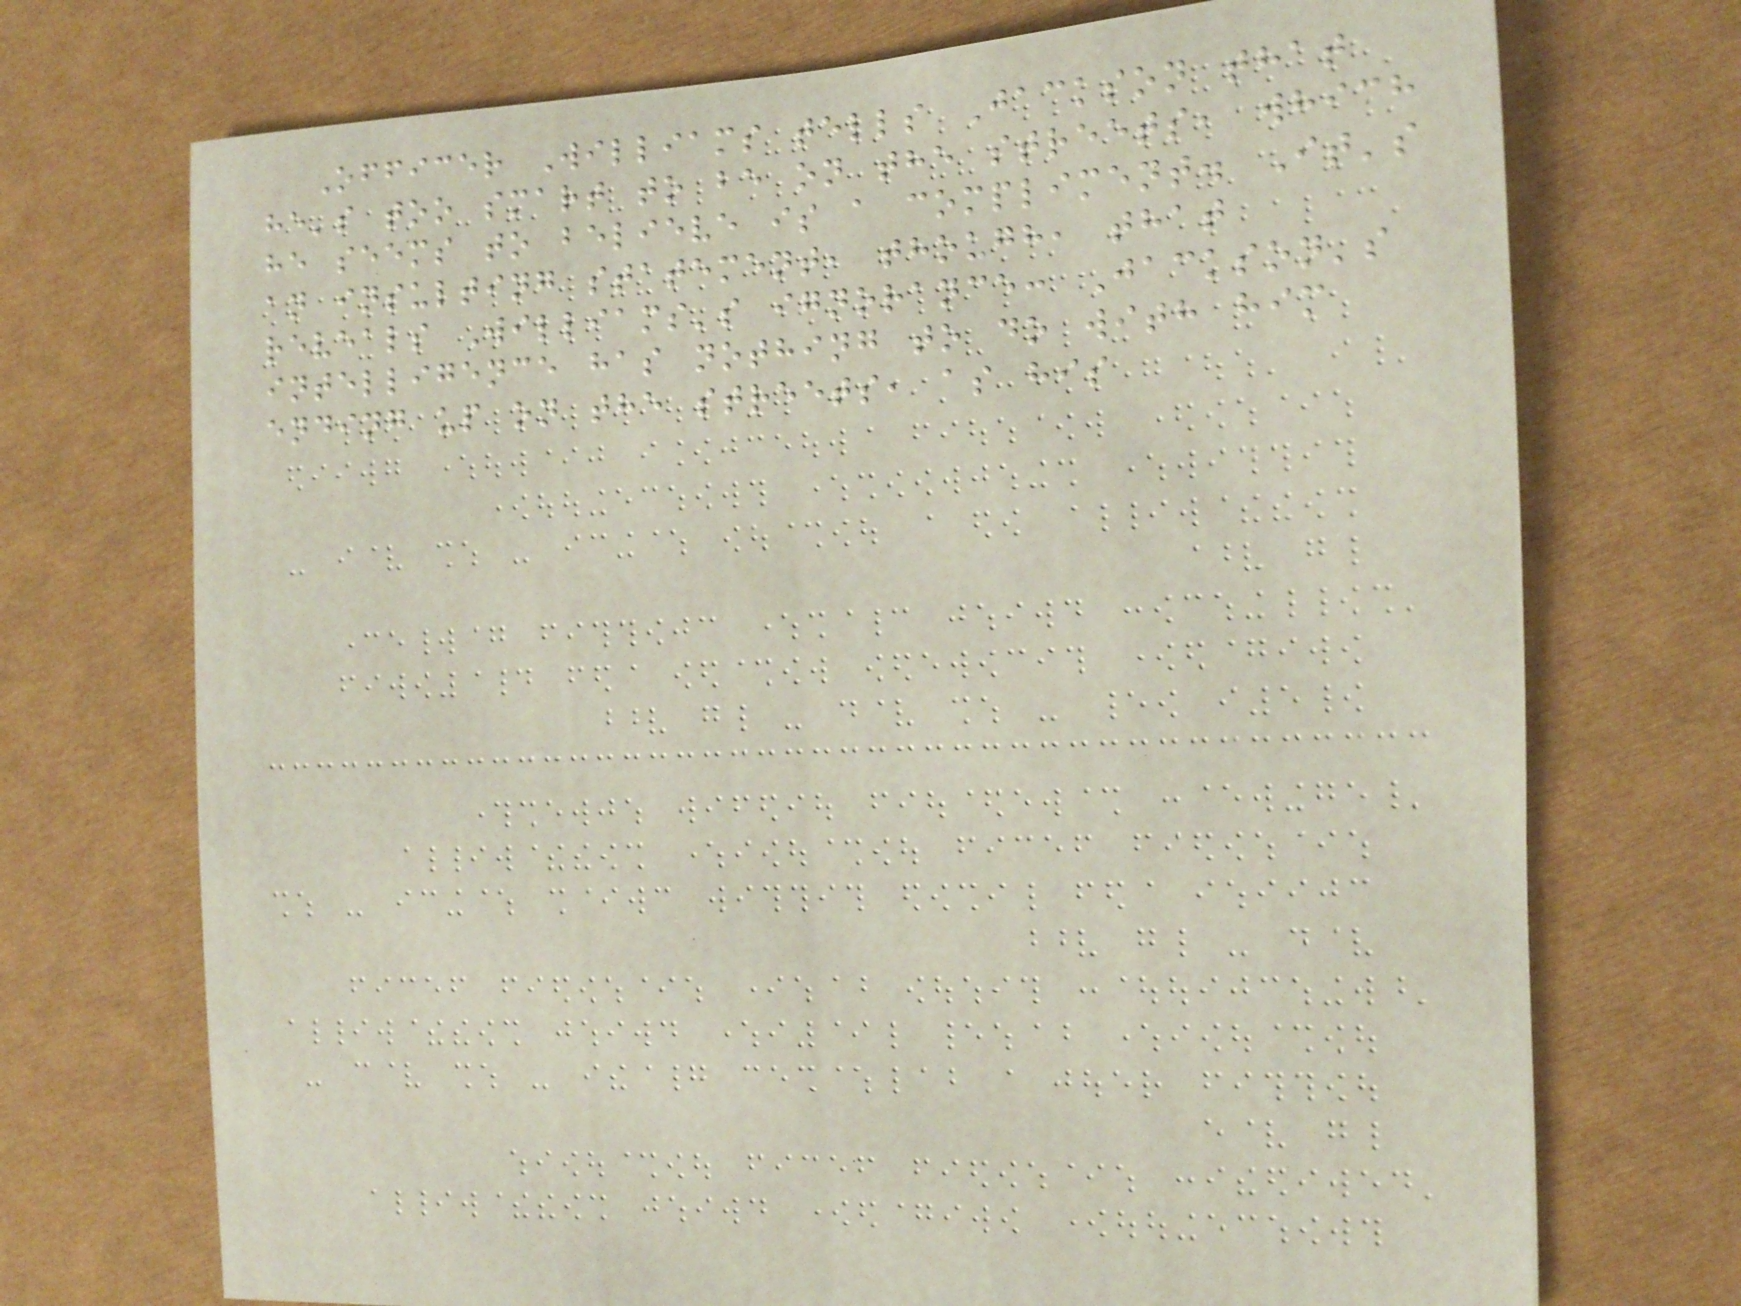Officer Williams tells Jackson that
he's too smart to be on the streets, which
he seems to believe is a compliment. It's
an insulting statement, though, that
reveals Williams's ignorance: Jackson's
intelligence has nothing to do with him
ending up on the streets, as his
